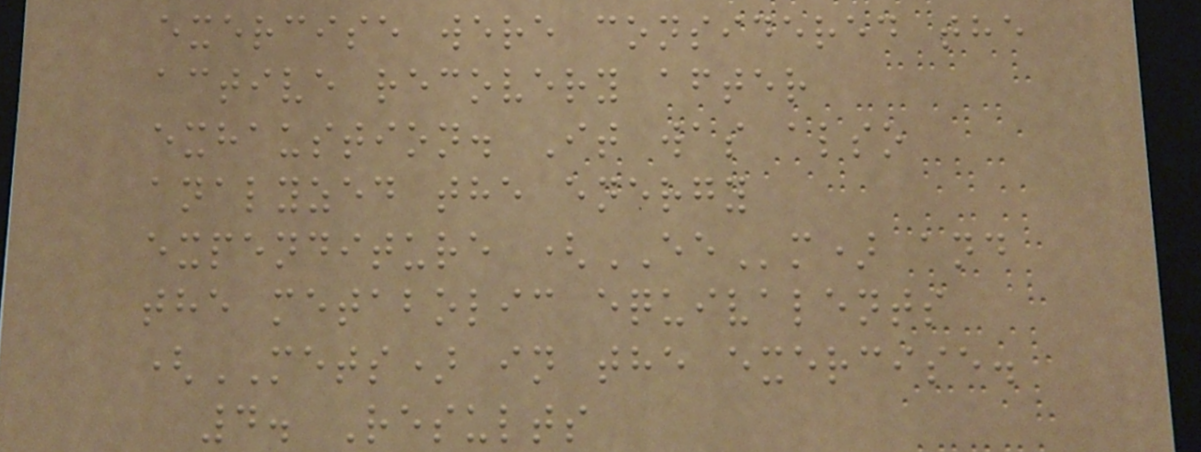exercise were considered the
active recovery after
exhaustion. It was also
analyzed the energy
expenditure (EEm) and
the metabolic equivalents
(METS) in the exercise.
4. Results
